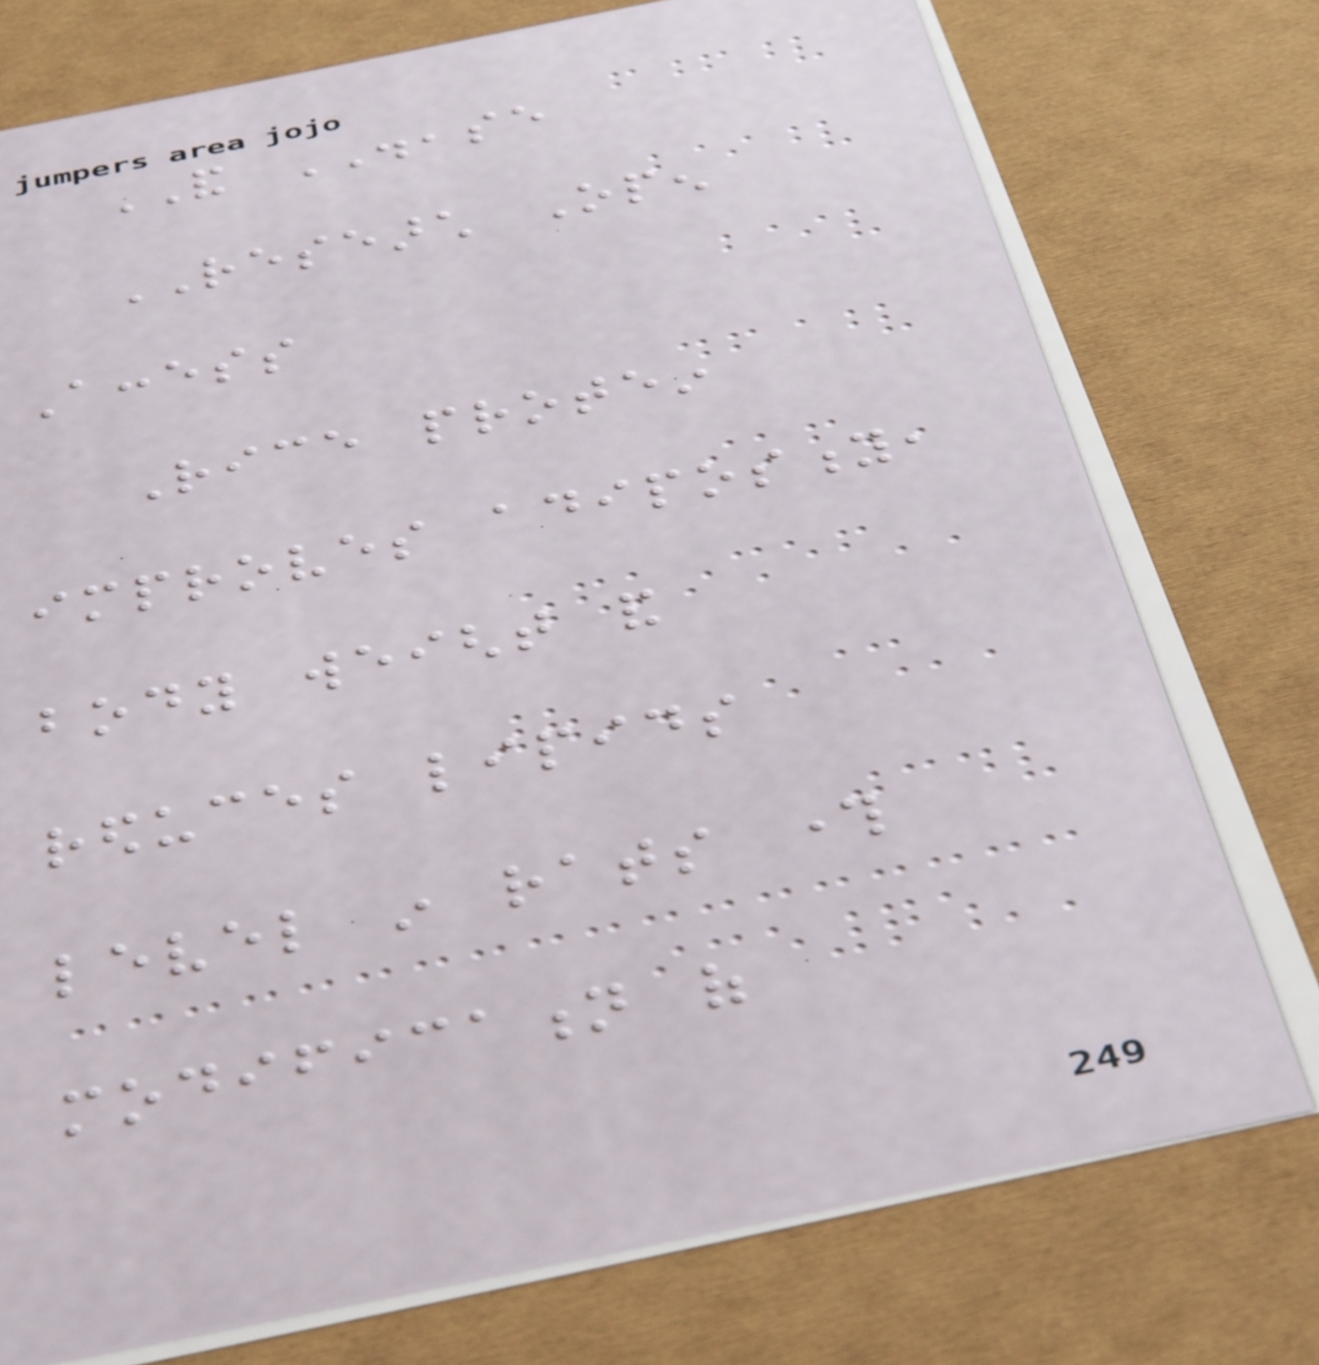AND DISEASE
RESEARCH Open
Access
Rice protein
improves adiposity,
body weight and
reduces lipids
level in rats through
modification of
